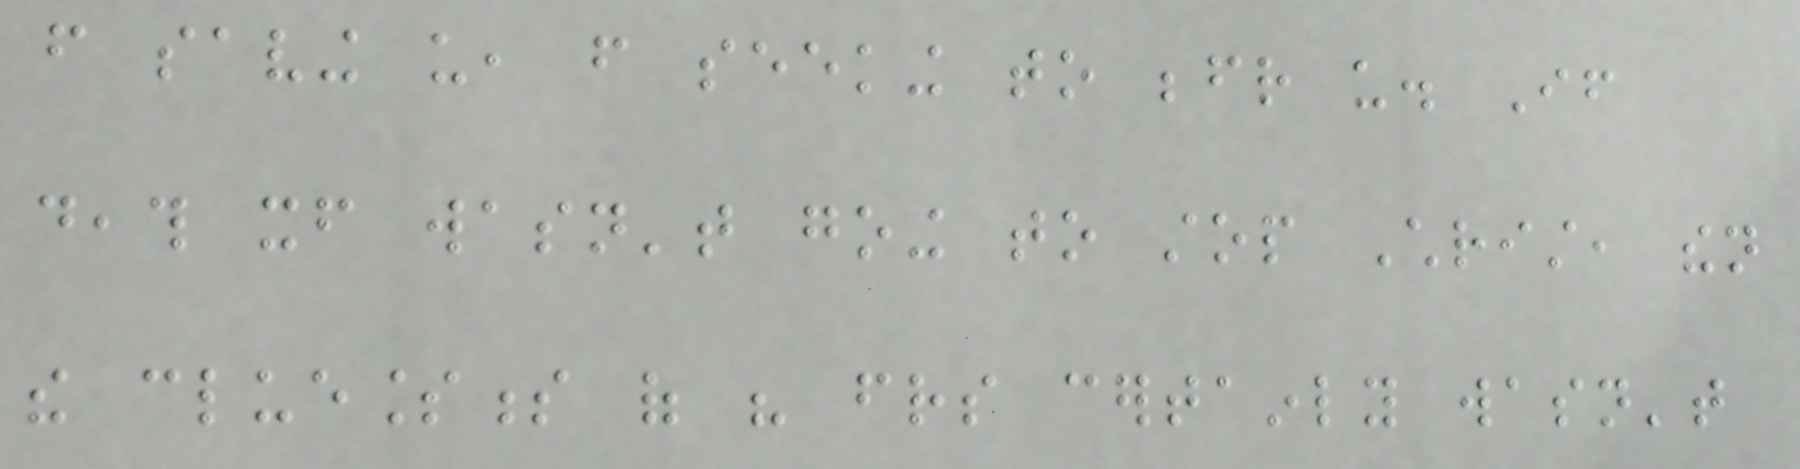from saving us, from seeking to befriend us. If
death itself wasn't going to stop Christ, then
the cluelessness of his friends certainly wasn't
